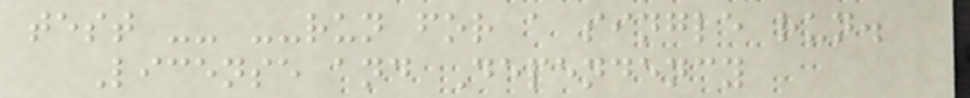test -- --run for a single run.
License and Dependency
